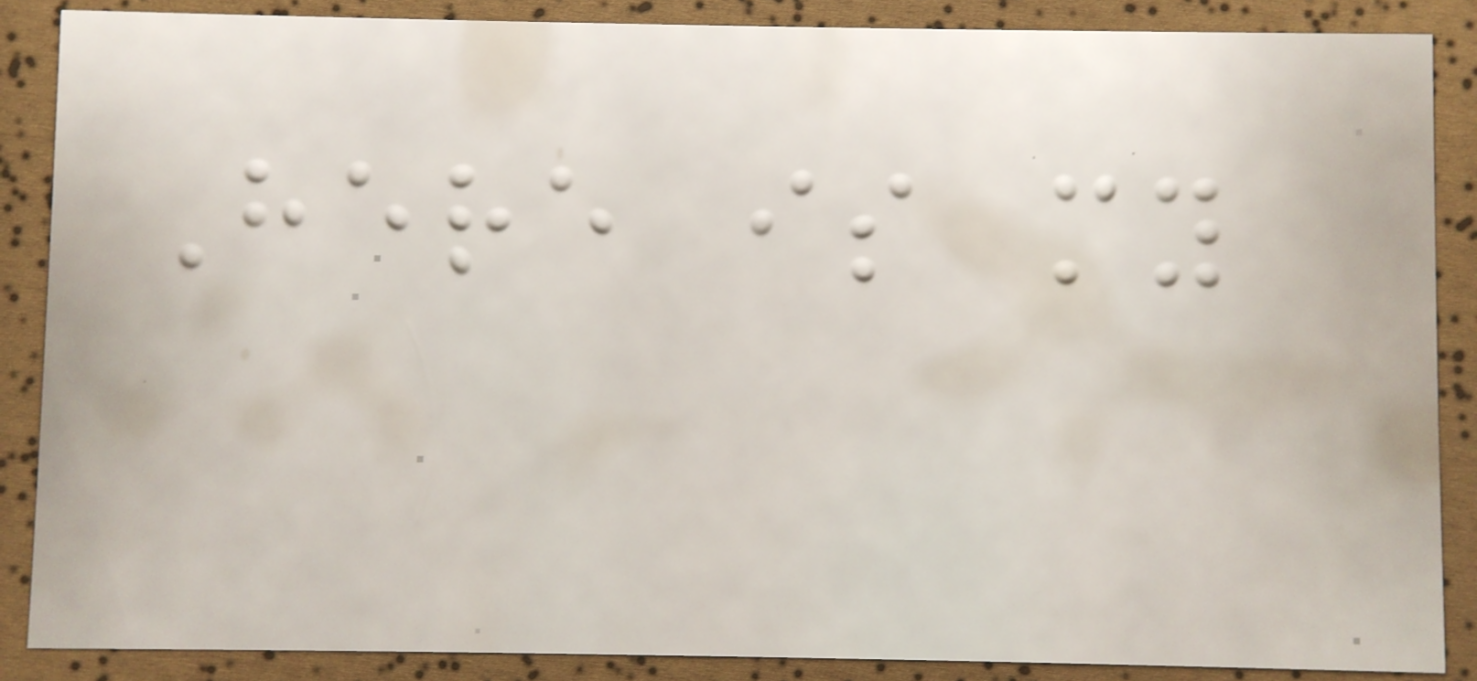Here is my
